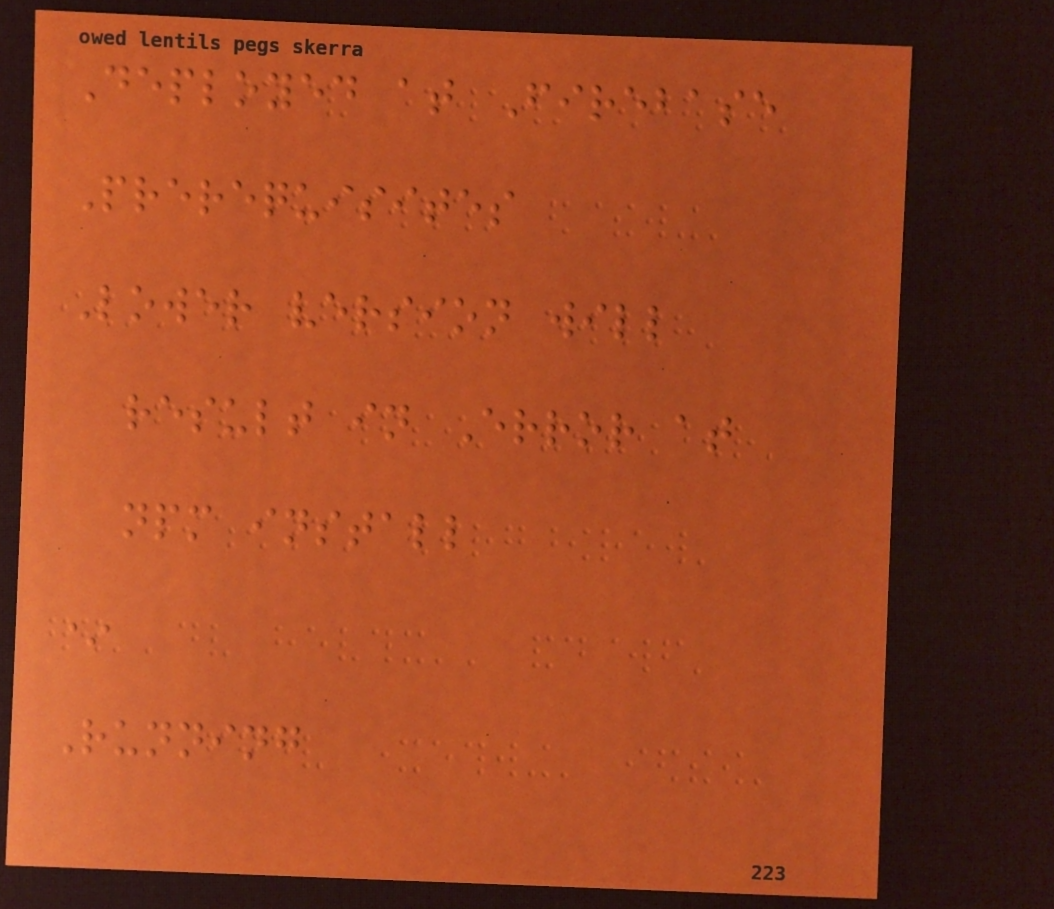Deployed at Firebase
Prerequisites
Lower version will
result in Error at
npm install
*
Running
